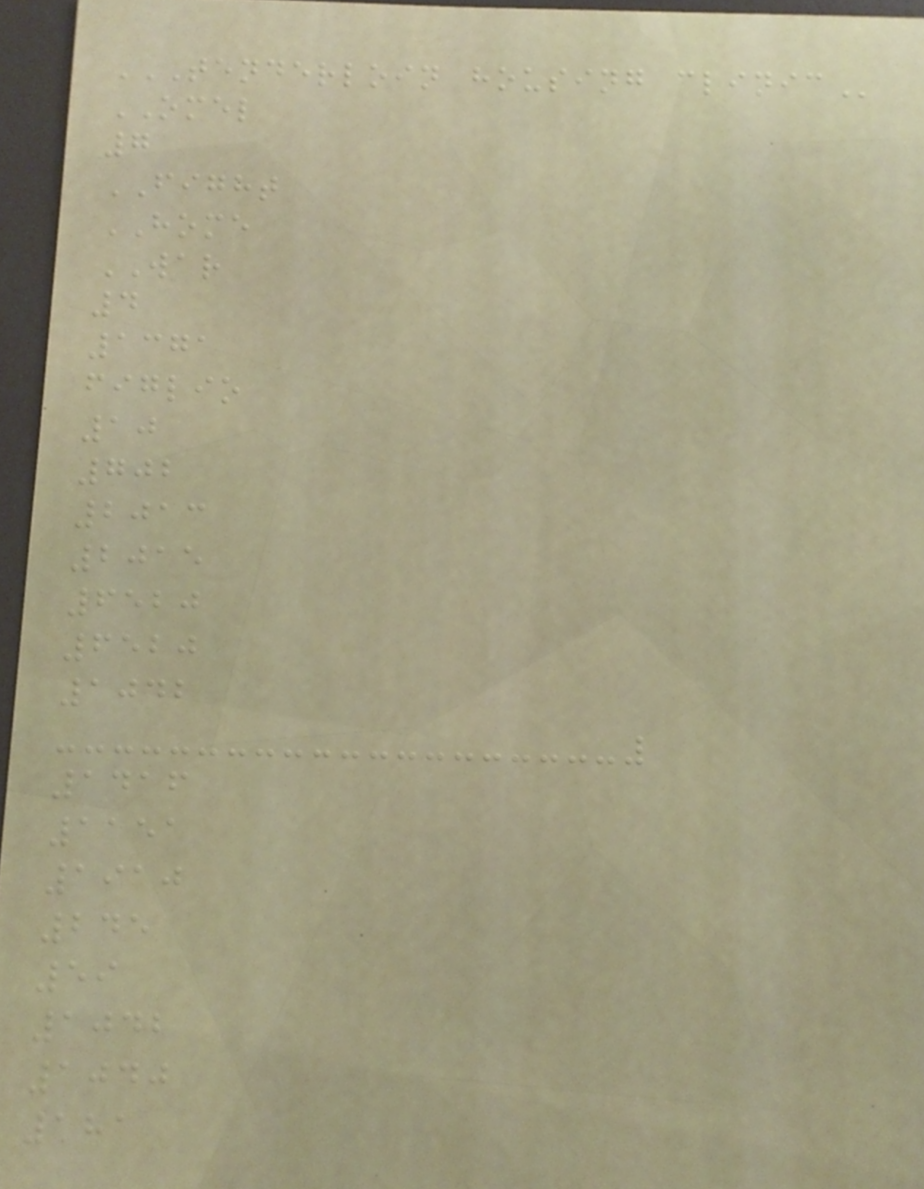TENDERLOIN HOUSING CLINIC
OMEL
7
FIGHT
HOME
WAR
4
1371
figlio
10
702
2013
2015
6520
6520
1042
1416
1151
1910
245
59
1042
1040
181
